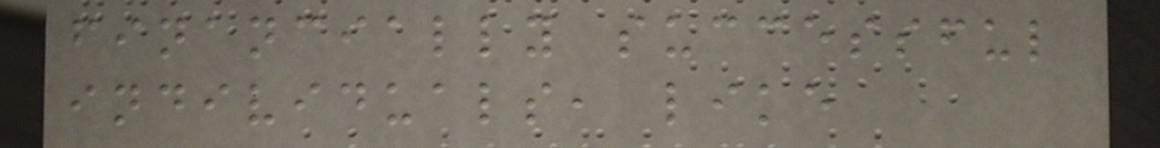financially successful
individuals, like
